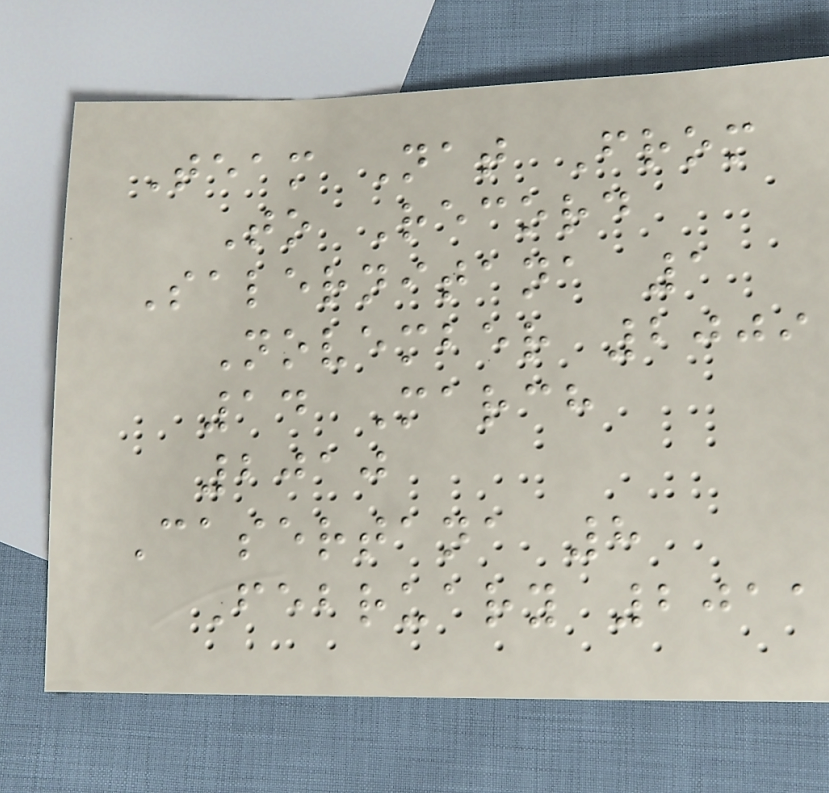Team Nat From
To Record
Salernitana 1
November 2009
14 March
2010
Casertana 8
February 2011
